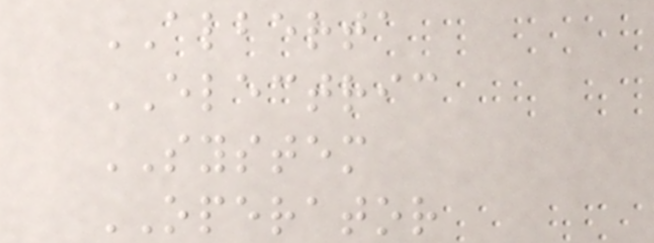ALBERTA
ELECTRIC
SYSTEM
OPERATOR
